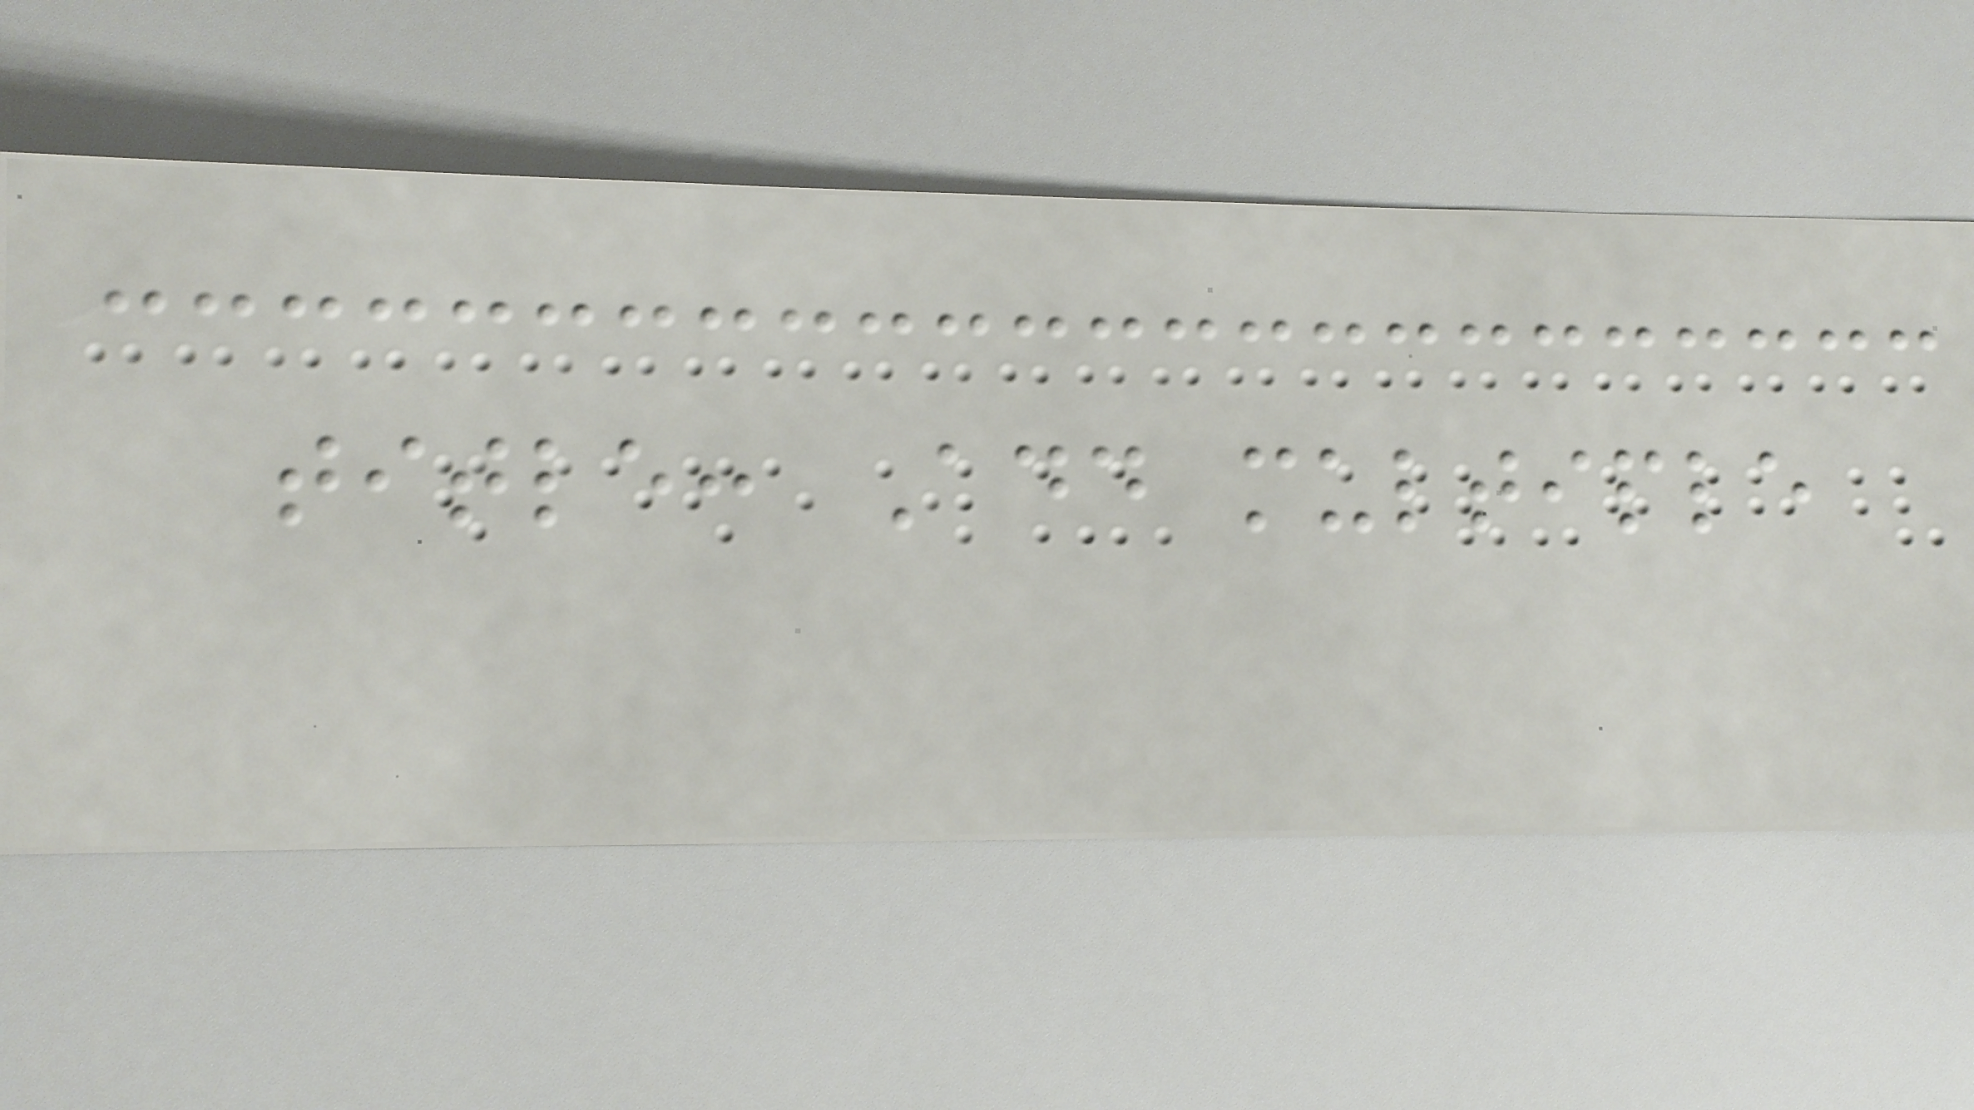title: Add multiple
